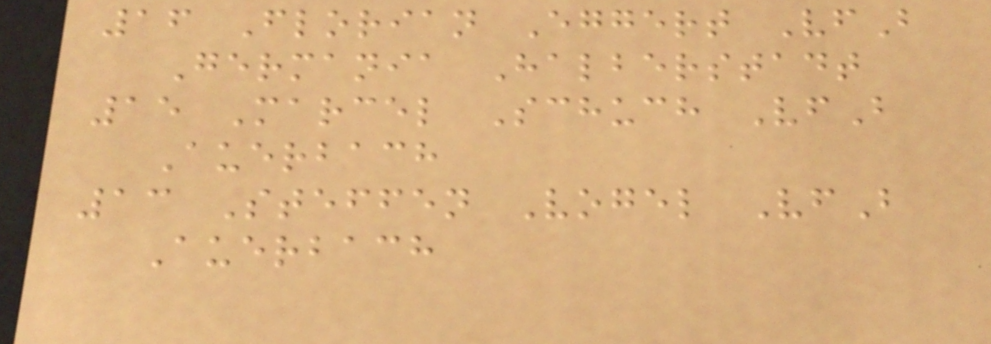16 Florian Eggert VfB
Germania Halberstadt
15 Marcel Schuch VfB
Auerbach
13 Steffen Vogel VfB
Auerbach
